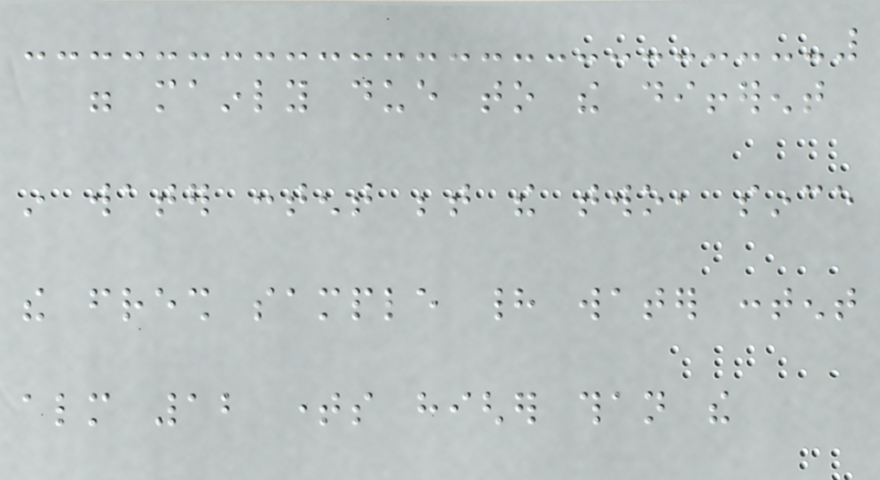were mainly due to the different
in water content between the two, since
the fresh sample had water content
almost 12 times higher than the
